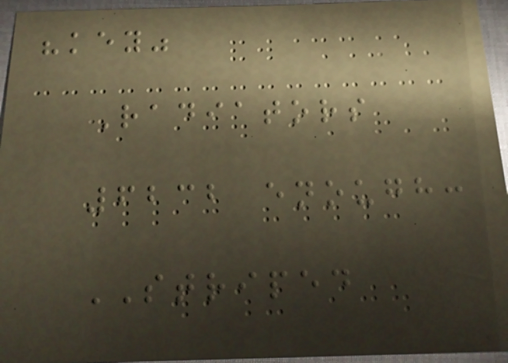"key"
Radiators
6232 enough:
STRIPED
